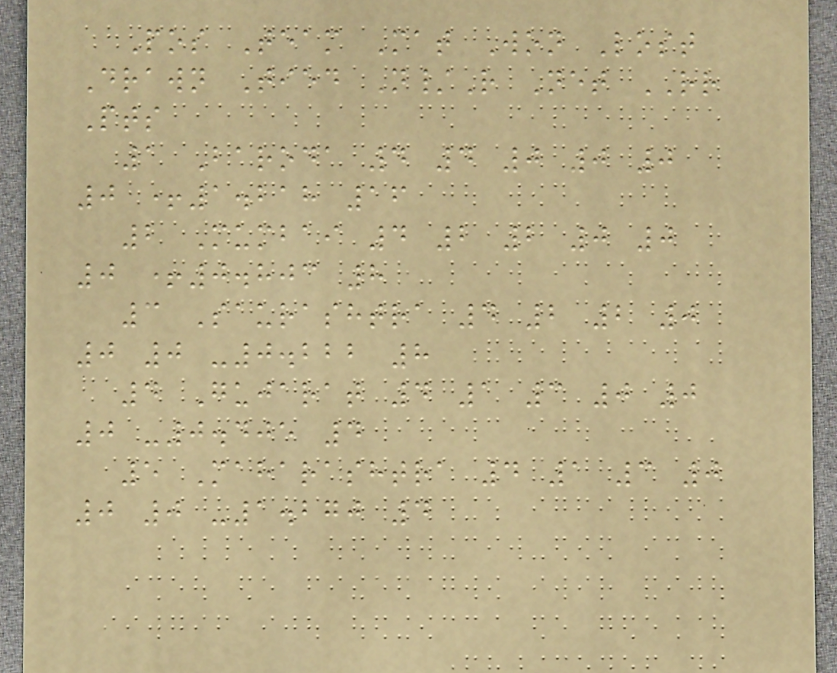Pos Team Mat Won Lost
Drawn Tied N/R Net RR
Pts
1 Baroda 4 4 0 0 0
0 +1.218 16
2 Mumbai 4 2 2 0 0
0 +0.803 8
3 Saurashtra 4 2 2 0
0 0 -0.222 8
4 Gujarat 4 1 3 0 0
0 -0.405 4
5 Maharashtra 4 1 3 0
0 0 -1.270 4
